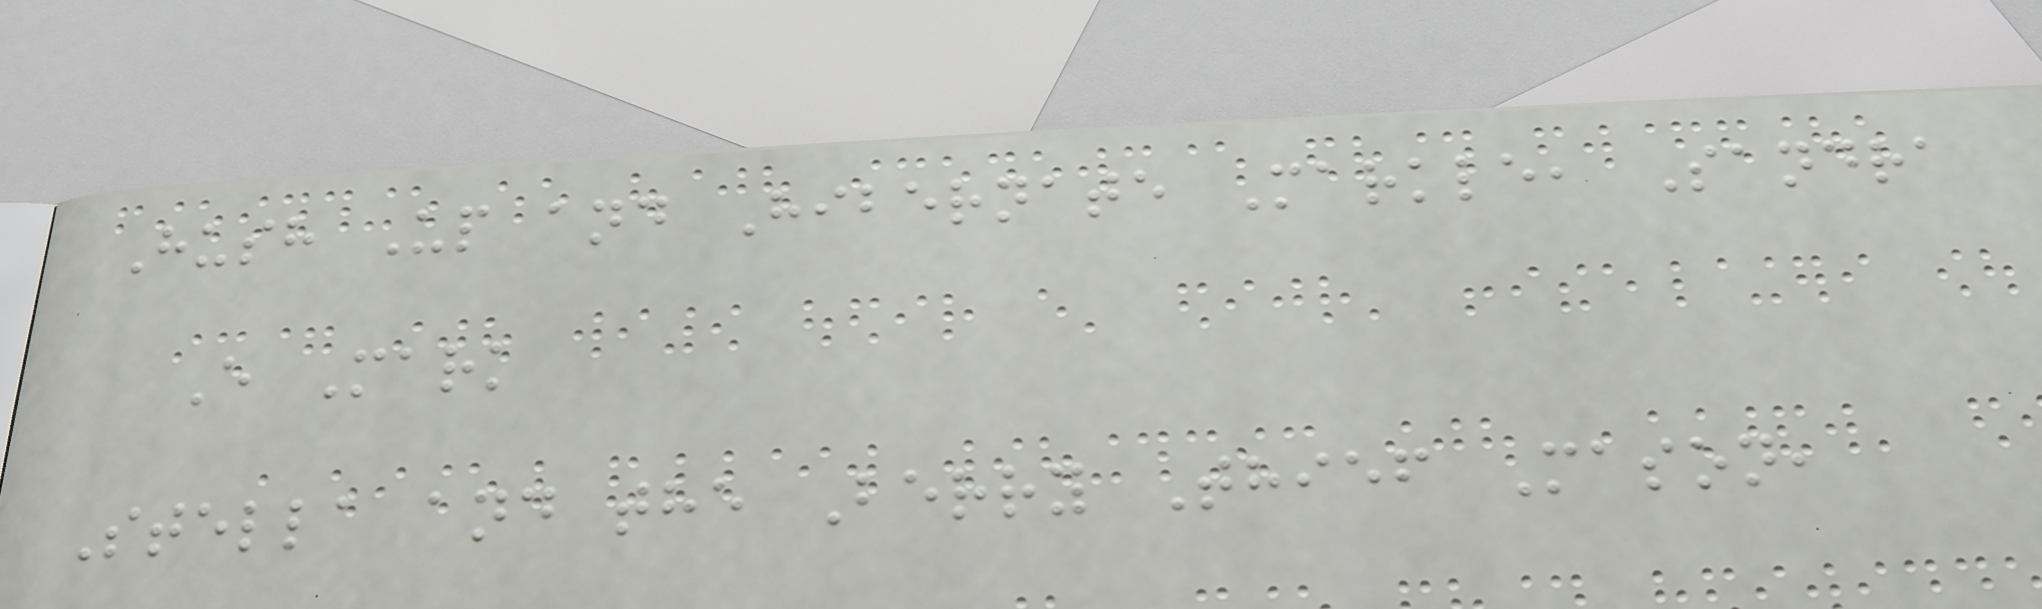Hush Up and Hibernate Markle, Sandra
E Mark
Stella and the Berry Thief Mason,
